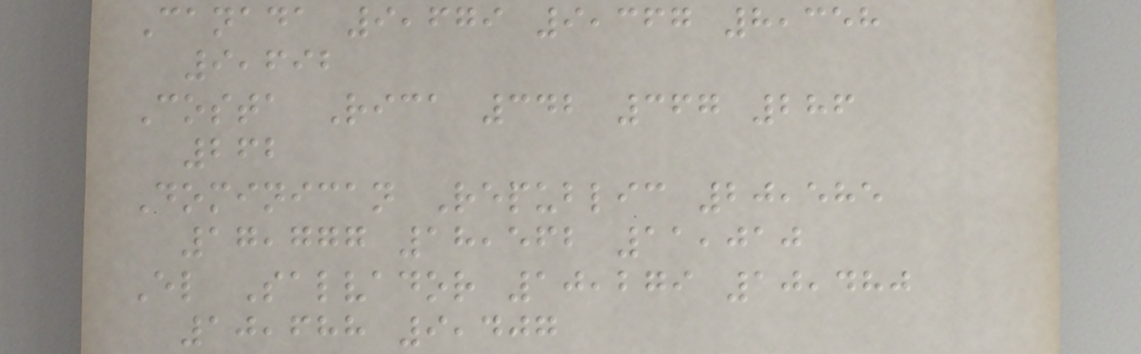Canada 9,679 9,367 8,358
9,692
Costa Rica 342 367 286
262
Dominican Republic 20,585
17,777 18,562 11,010
El Salvador 10,279 10,480
10,688 9,407
